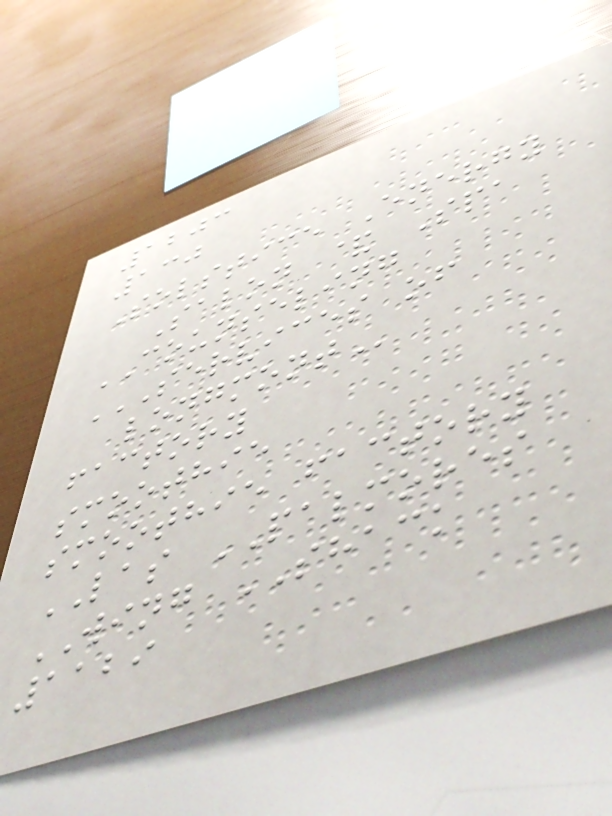1203
130
Solstice Energy
Salon & Spa
COUNSELING
SERVICES OF
LONGMONT
factory
smoothie
smoothie factory
LAS PALMORES
WING SHACK
1129
